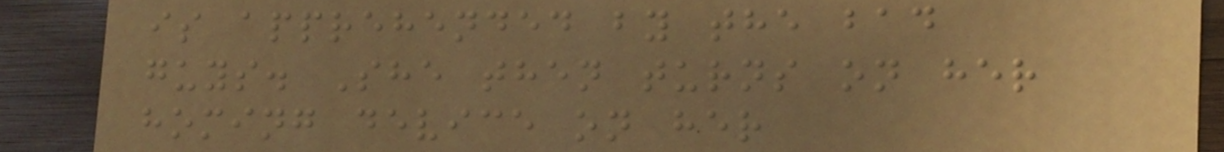is apprehended by the bad
guys. She then turns on her
homing device on her
